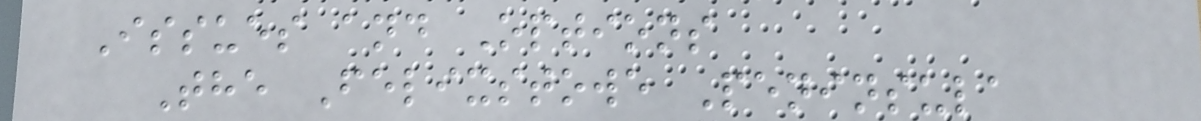Issues and Options
The Felixstowe Peninsula
